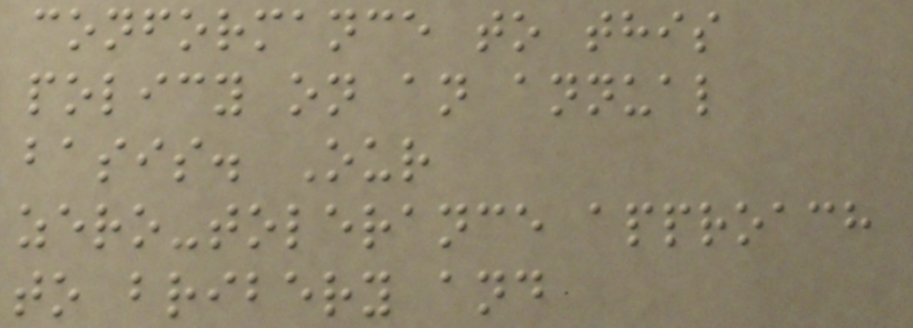conformance to this
policy on an annual
basis. Our
zero-tolerance approach
to bribery and
